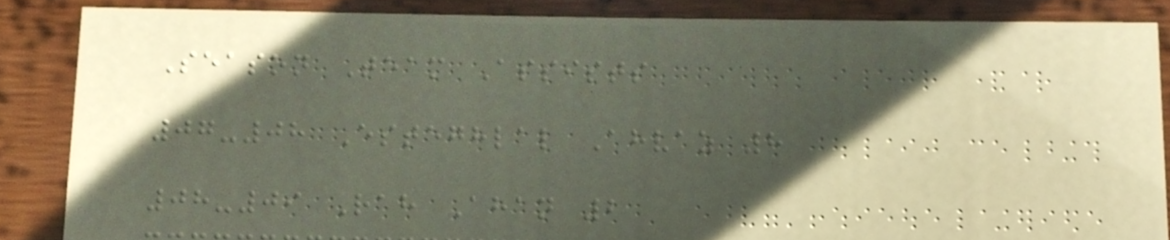Season Team Assists
07-08 Esteghlal Ahvaz 8
08-09 Rah Ahan 2
